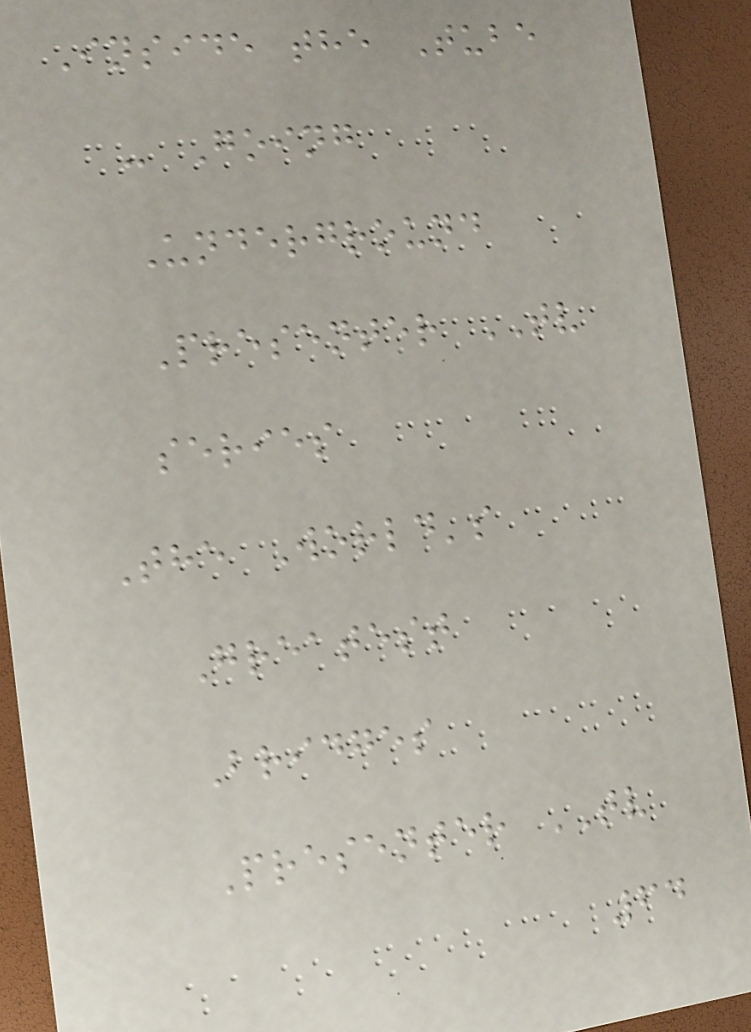Inside the Tube
- Going
Underground
Presenter TV
series
The World's
Greatest
Bridges
Presenter TV
64
